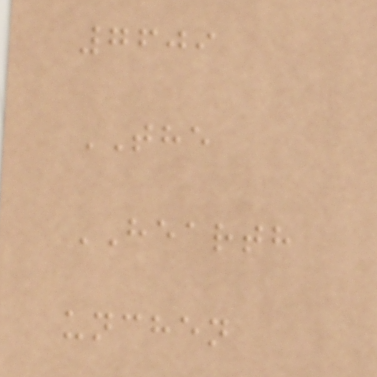7609
THE
HEARTH
unchen
